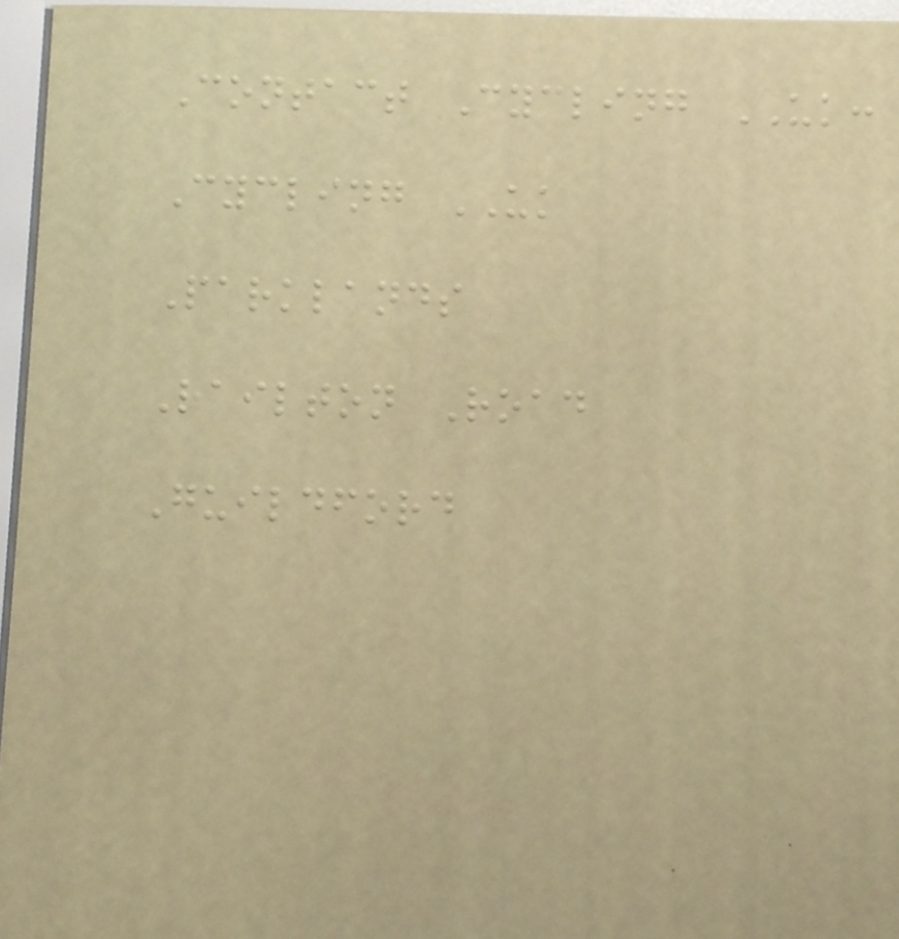Contact Cycling UK:
Cycling UK
Parklands
Railton Road
Guildford
